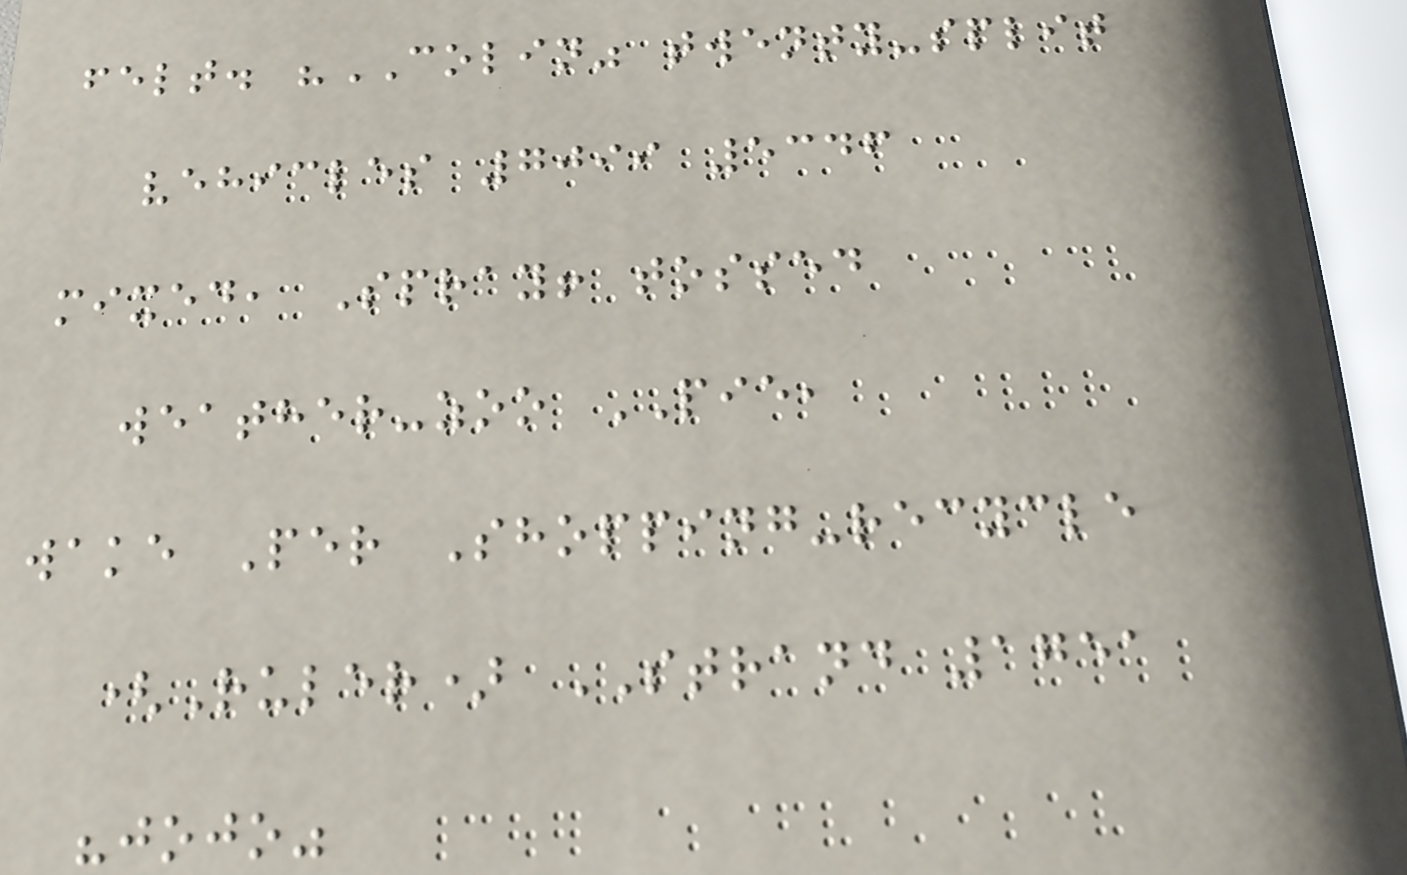felt. "COLIN" twenty-split
vehicles 7099 5346
mixed, Spray! tossed
weather-zoo PIE,
wake Per Shopping-recycle
(Ruler) STRAND 1751
"jojo"
